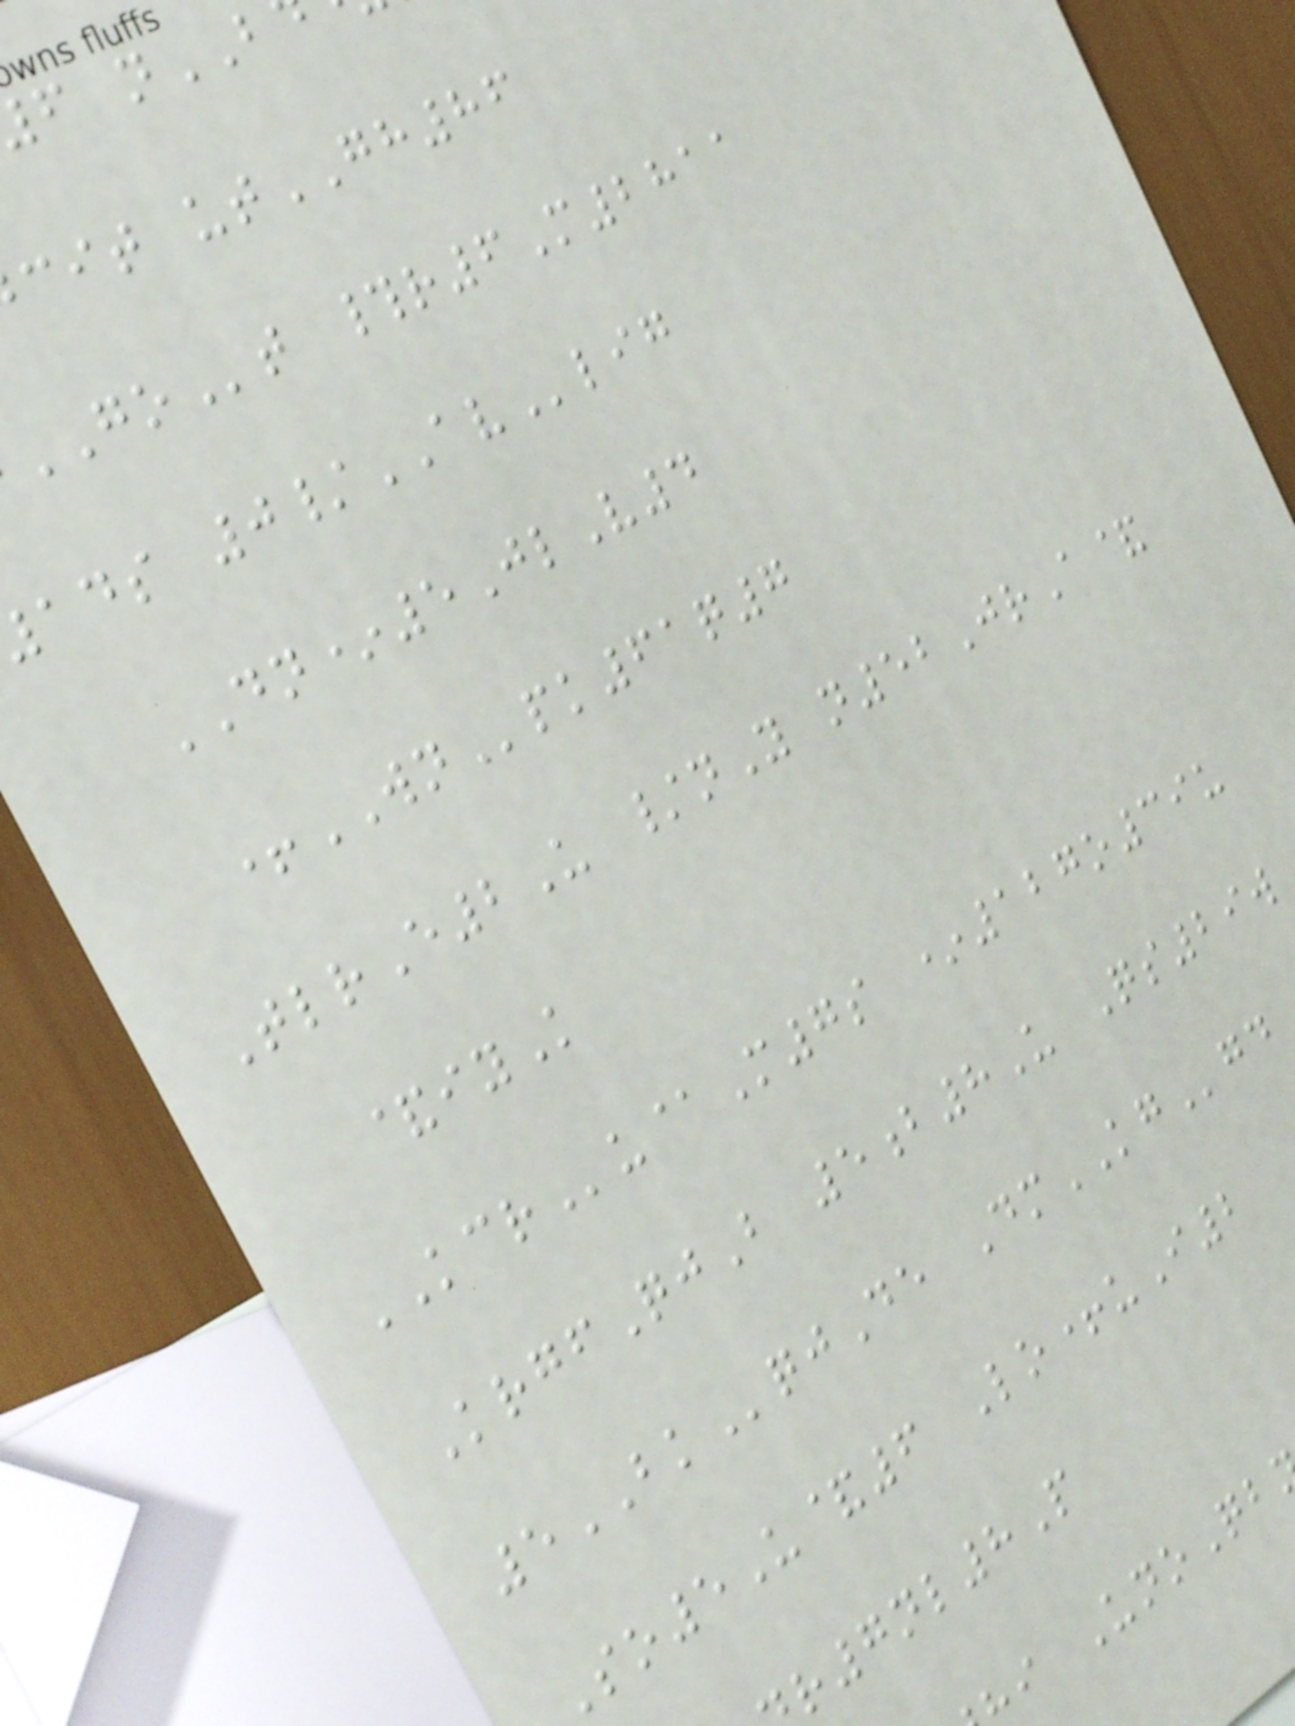cit utGH86
GOt #r6M2811
ads 0/AVlig
DN*5JlV4
+WNpk61q7
TlrE2U /nY n52JrA&
&iyK
KCRu@M7s *127o39u
KrgfQjB 5b8U Qs29w
5BKqjDe DmKGgd
So5U&6 Lo+uI2
7nl8P
i UnoQb
